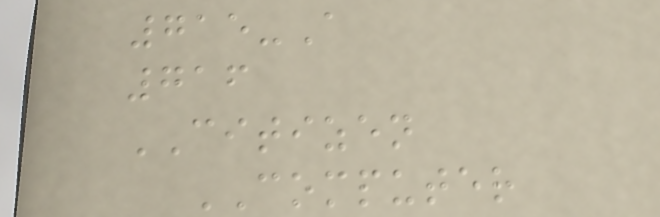715-A
716
CITIZEN
COMPUTER
